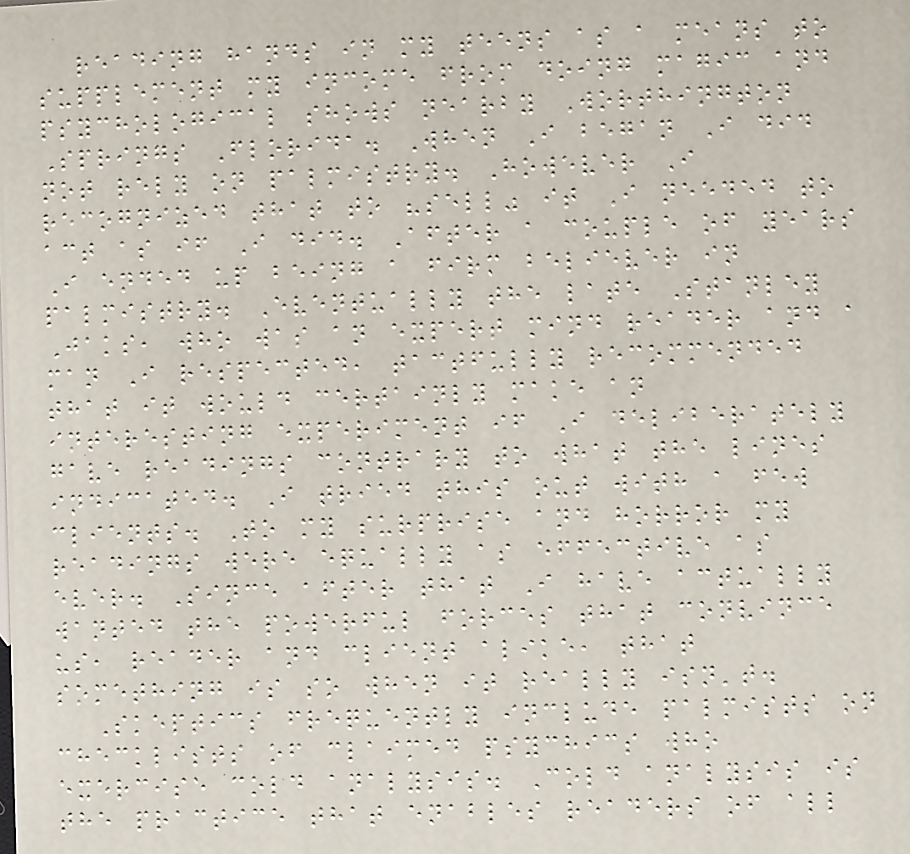reading hands in my teens as a means to
supplement my income from doing magic and
psychological shows nearby Worthington
Springs Florida. When I began I did
not rely on palmistry. However I
recognized that to "sell" it I needed to
act as if I did. After a couple of years
I ended up being a firm believer in
palmistry. Eventually the late Stanley
Jaks, who was an expert mind reader and a
man I respected, tactfully recommended
that it would certainly make an
interesting experiment if I deliberately
gave readings contrary to what the lines
indicated. I tried this out with a few
clients. To my surprise and horror my
readings were equally as effective as
ever. Since after that I have actually
wanted the powerful forces that convince
us, reader and client alike, that
something is so when it really isn't.
Skeptics frequently include palmists on
checklists of claimed psychics who
exercise cold analysis. Cold analysis is
the practice that enables readers of all
